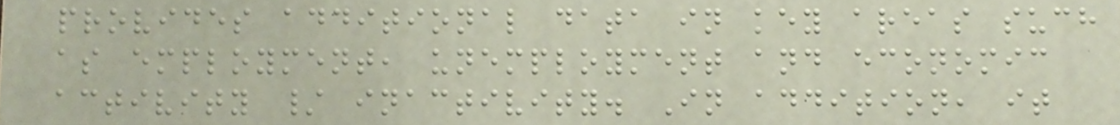provides additional data in key areas such
as employment, unemployment and economic
activity / inactivity. In addition, it
